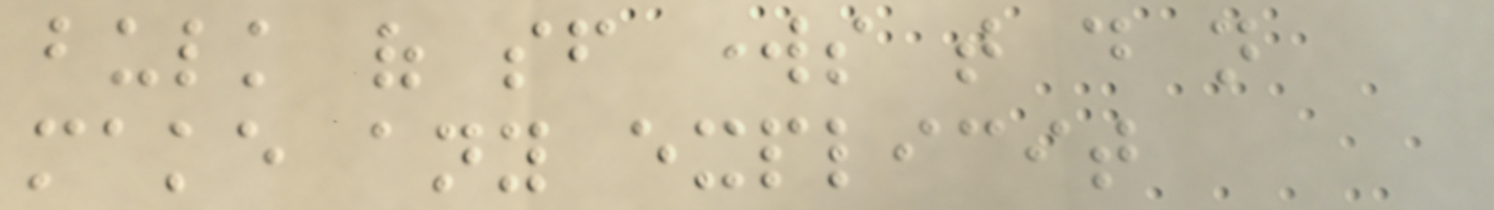bulk of sf works that do not
make any explicit
